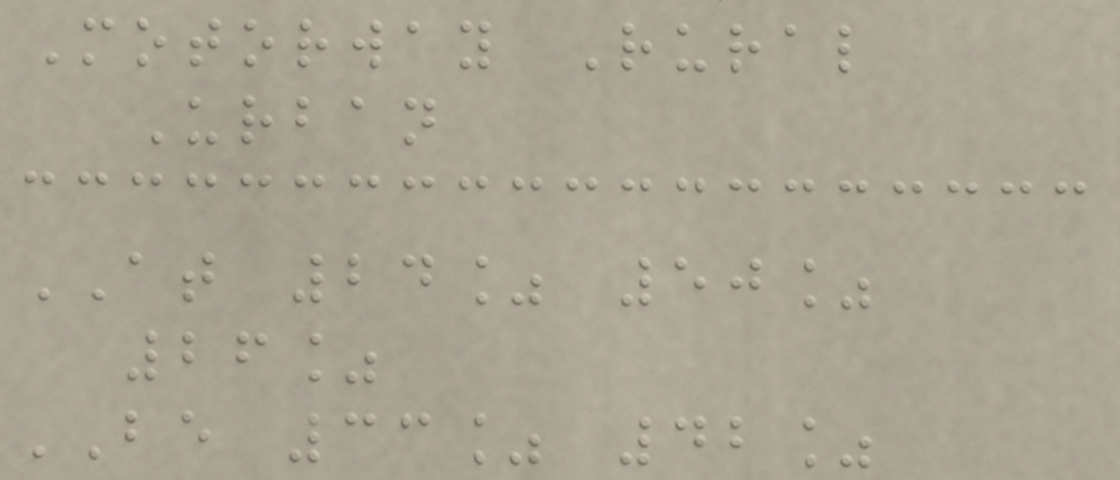Motorway Rural
Urban
AT 24% 50%
26%
BE 33% 42%
